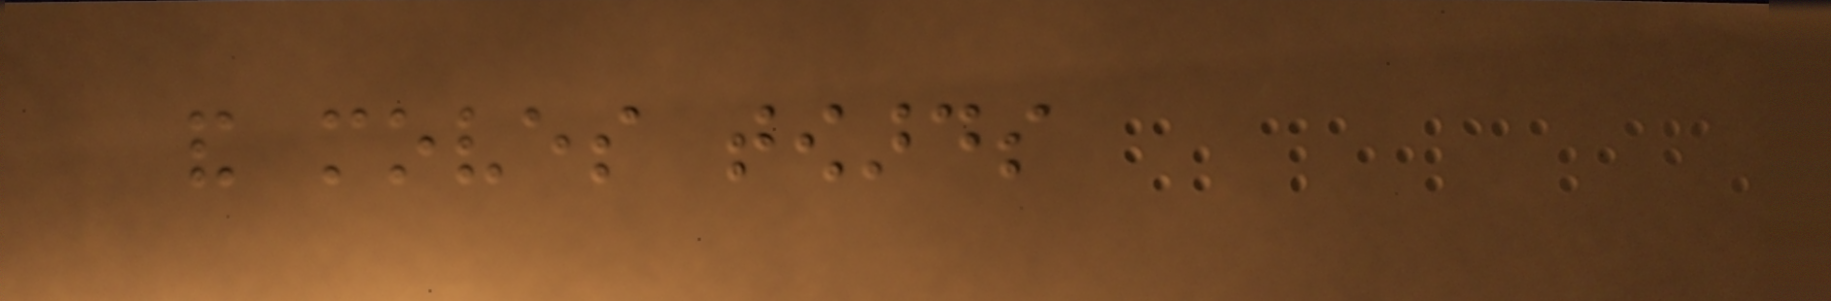and moves towards
